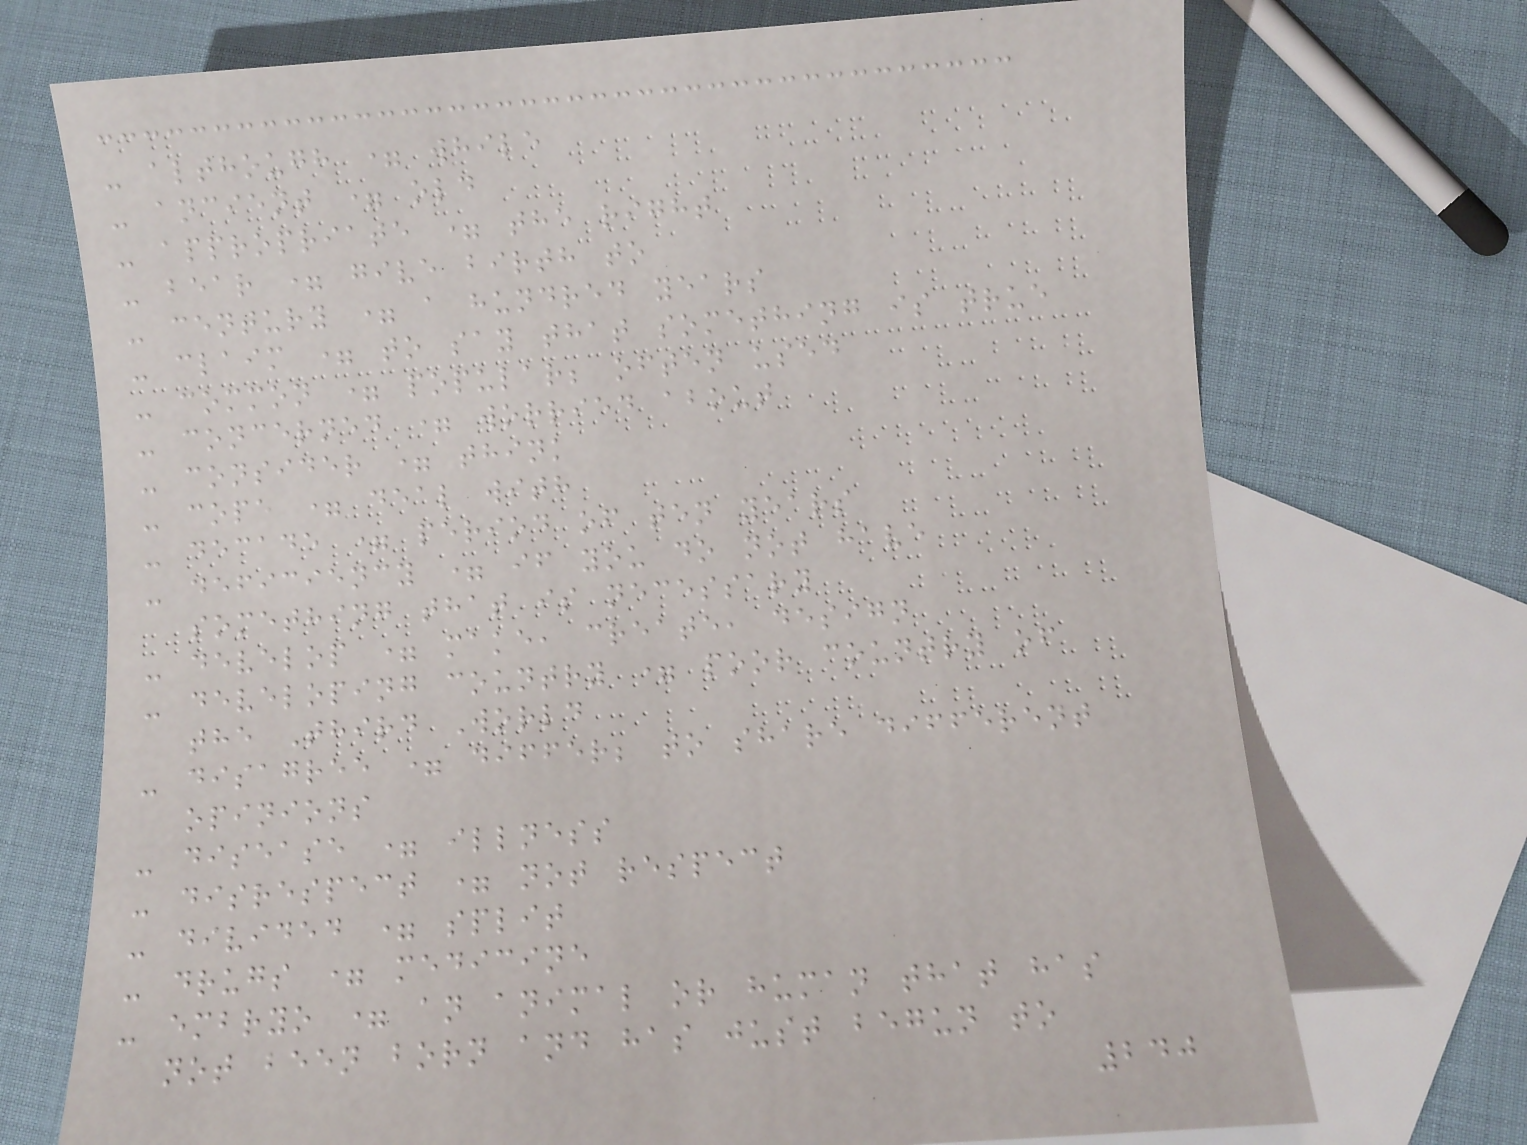- although = while
- ancient = old
- appropriate = the right
- bear = give birth to
- century = a hundred years
- claim = to say that something is true
- common = popular; often used
- concerned = worried about
- consider = think
- cope = deal with
- decade = period of ten years
- deficiency = if you do not have
something that is necessary
- develop = make, create, design
- developing country = poor country of
the Third World
- disagree = differ; to share different
opinions
- disease = illness
- disrespect = not respect
- divided = split
- drugs = medicine
- embryo = an animal or human that has
not been born and has just begun to
240
